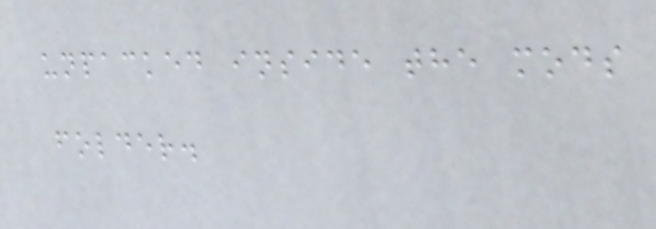unpacked inside the mods
folder.
